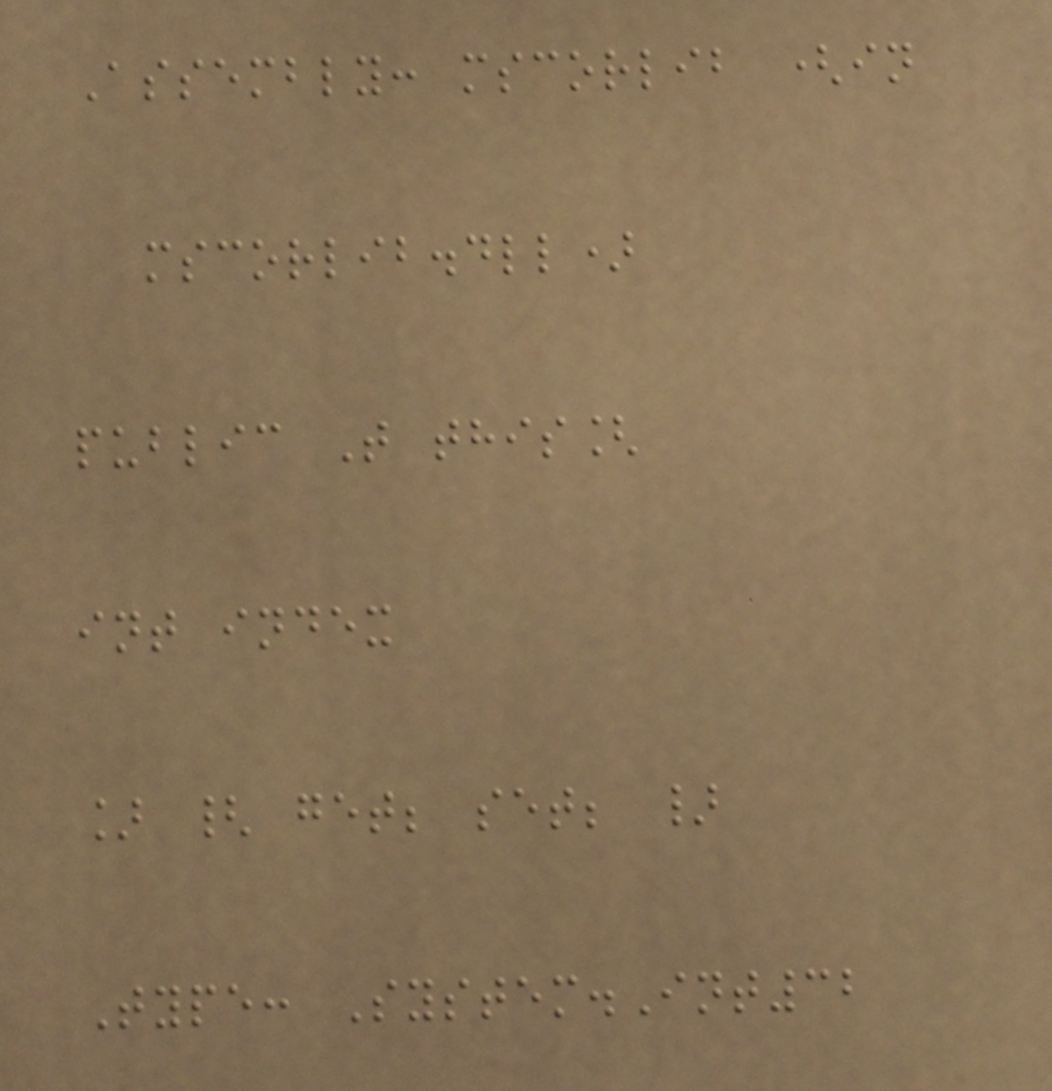Assembly: mscorlib (in
mscorlib.dll)
public T this[
int index
] { get; set; }
Type: System.Int32
